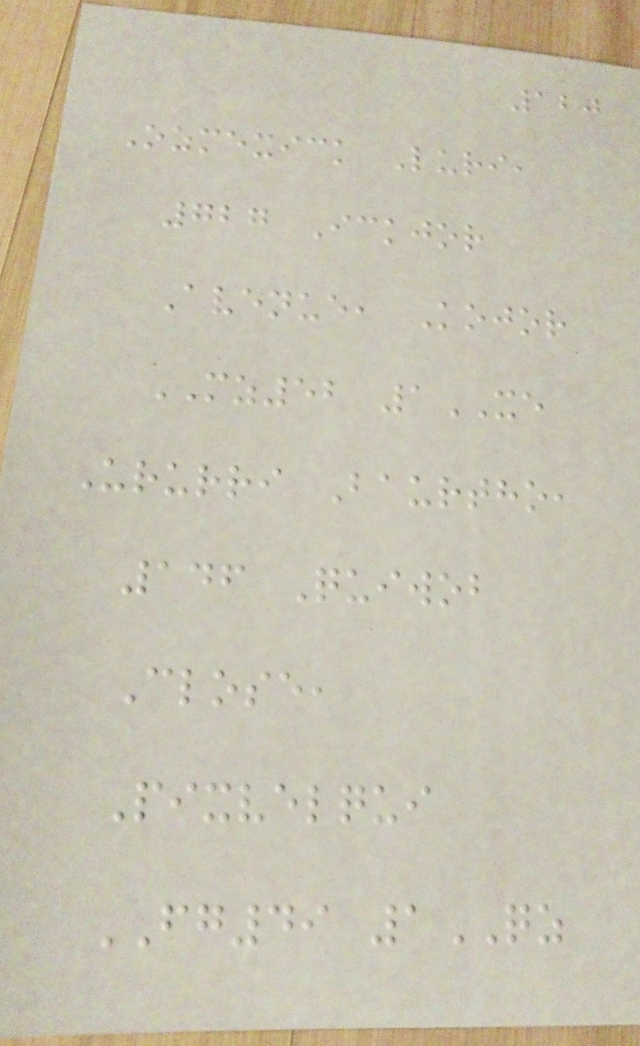120
Ozmexick Luri,
727 Ickjor
Avenue, Kojor
MZ52 1XE
Ururri Baurtho,
146 Quiwob
Close,
Pixvelqui
FG49 1QZ
